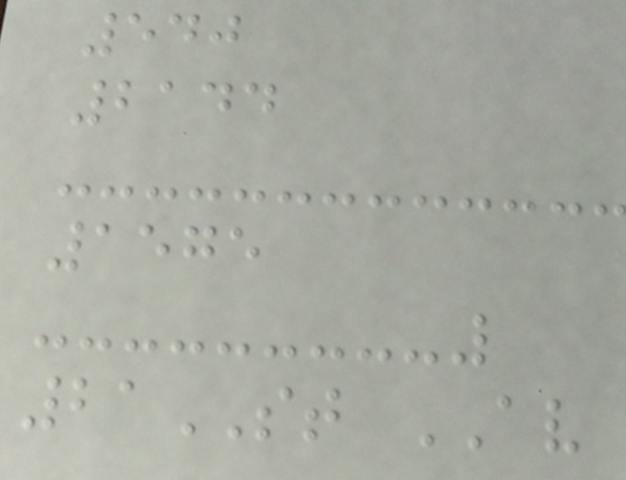540
2144
1575
21ST AV
